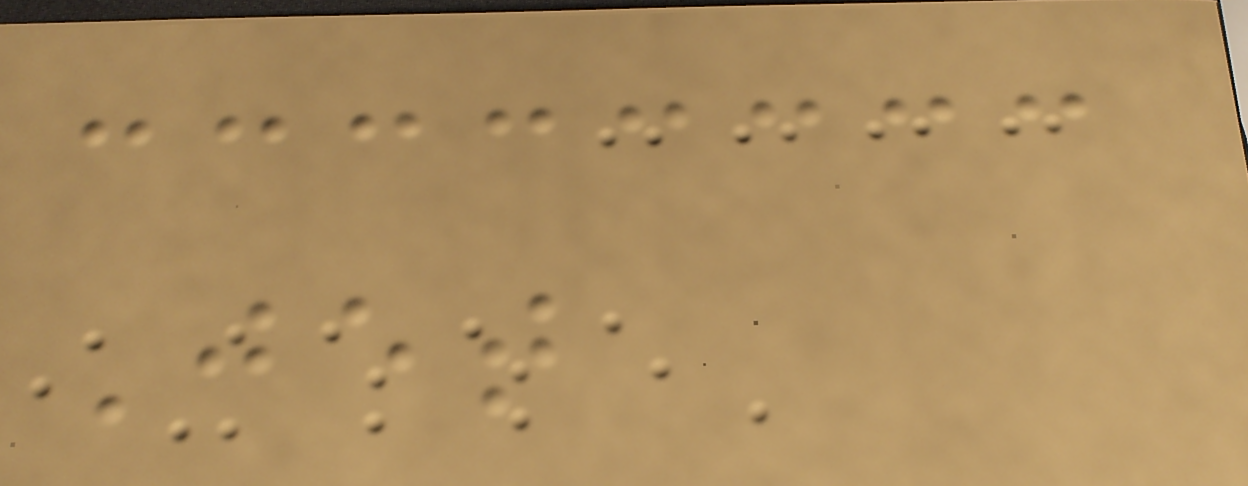Jet
